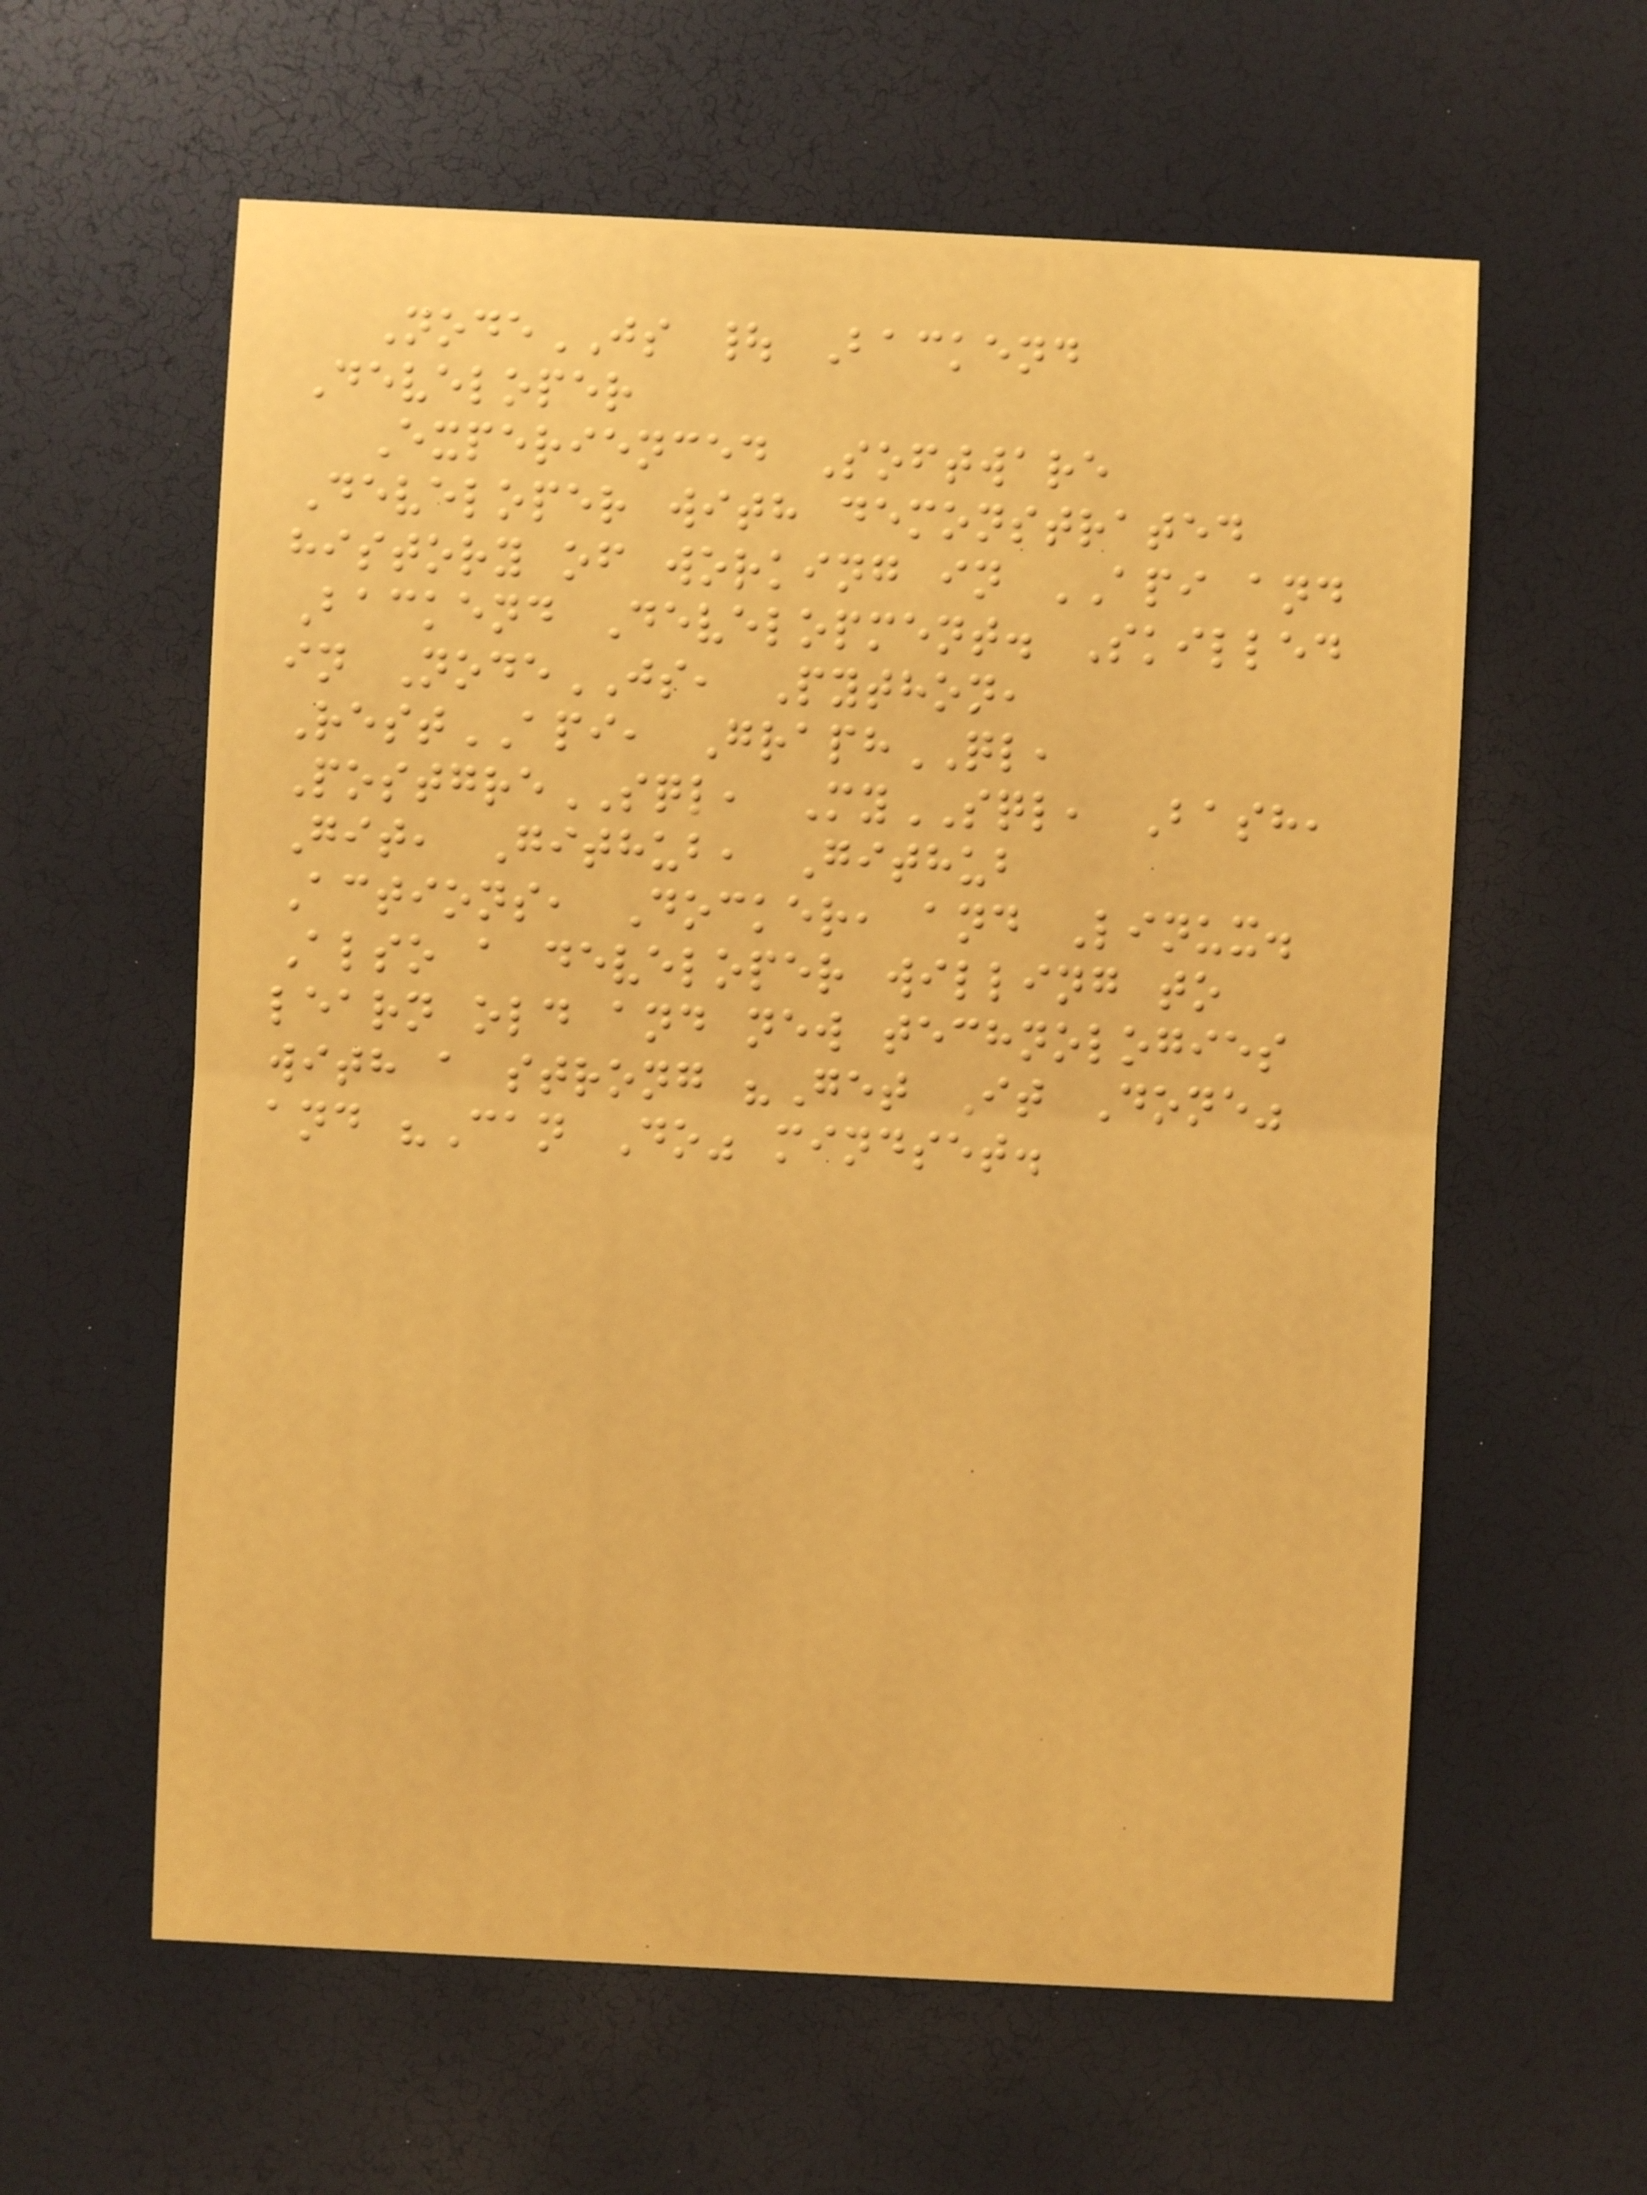NodeJS | Backend
Developer
Experienced Software
Developer with demonstrated
history of working in API and
Backend Development. Skilled
in NodeJS, Python,
RestAPI, GraphQL,
PostgreSQL, MySQL, Bash,
Git, Github, Github
Actions, Docker, and Linux.
Also a developer willing to
learn old and new technologies
with a strong "Get It Done"
and "Can Do" mindset.
